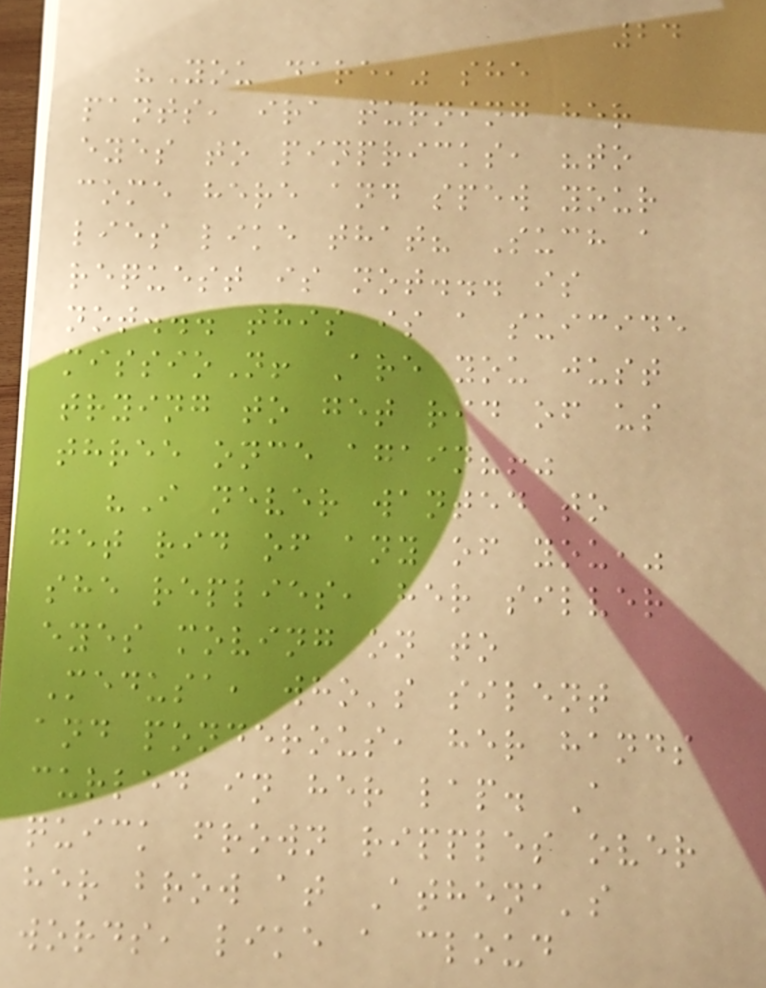24
"You dare," she
pants, ira turning her
eyes to pinpricks, "to
come here and spew your
lies like that? Such a
request is not... is
not... this is a suicide
missioN! Are you just
trying to get rid of us
three once again?!"
"I never wanted to
get rid of any of you,"
she replies, her silver
eyes moving on to
Medusa, who's silent
and ponderous, her hands
curled in her lap. A
quick frown ripples over
her brow at Athena's
words, like a cloud
